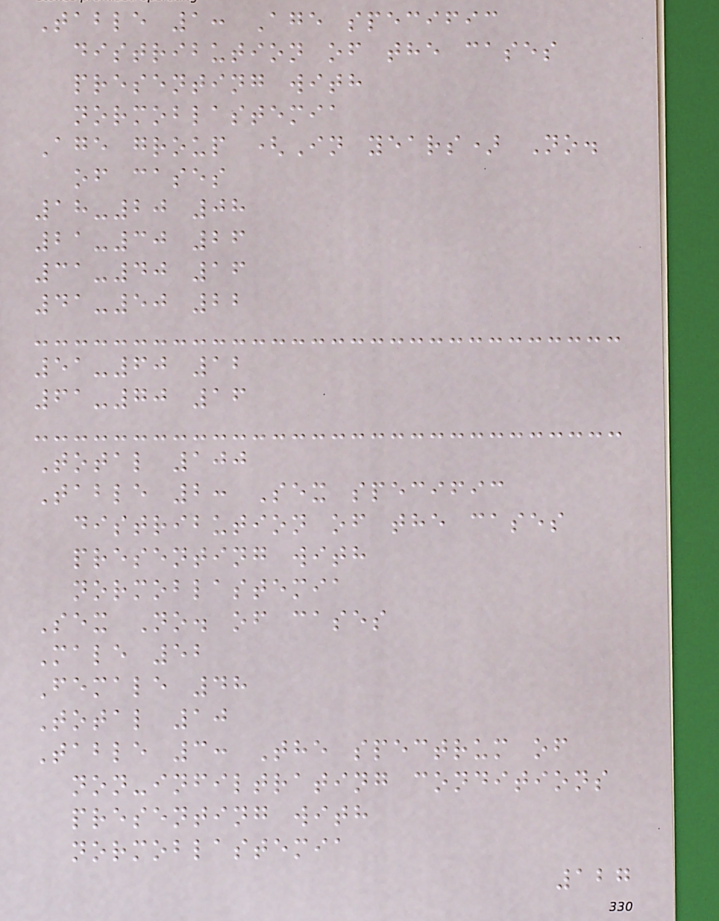Table 1: Age specific
distribution of the cases
presenting with
normoblastemia
Age group (In years) No.
of cases
18-20 08
21-30 26
31-40 16
41-50 22
51-60 12
61-70 16
Total 100
Table 2: Sex specific
distribution of the cases
presenting with
normoblastemia
Sex No. of cases
Male 52
Female 48
Total 10
Table 3: The spectrum of
non-infiltrating conditions
presenting with
normoblastemia
127
